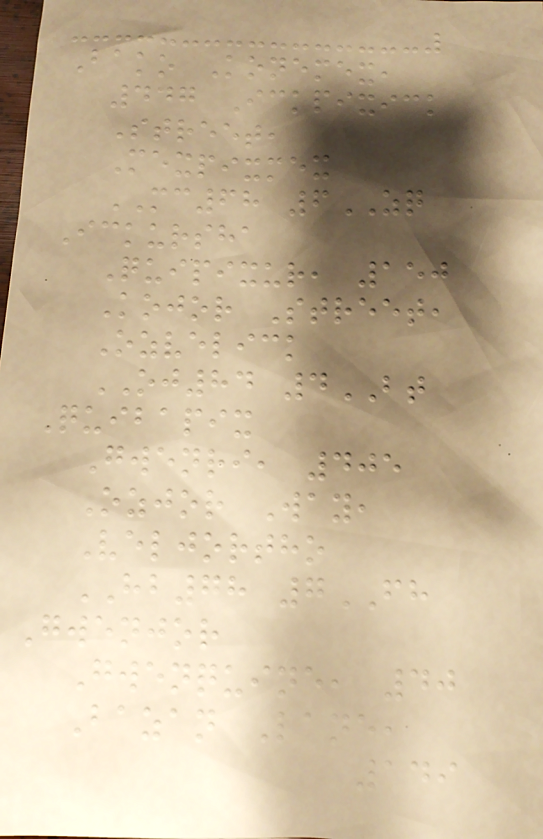Bako Konemex,
447 Ickpixick
Street,
Mexpixmex
MC68 6ZQ
Ickursha
Quipixur, 150
Kojor Street,
Ozvelick
OJ84 4BT
Quibapix
Gwenri, 405
Ozjor Way,
Veljortho
HB78 7FH
Gwenjor
Gwenquine, 40
Bazan Lane,
149
